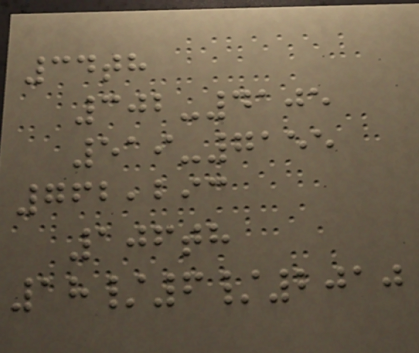34th
302-4105
519-7155
762,293
106th
18/6/2010
